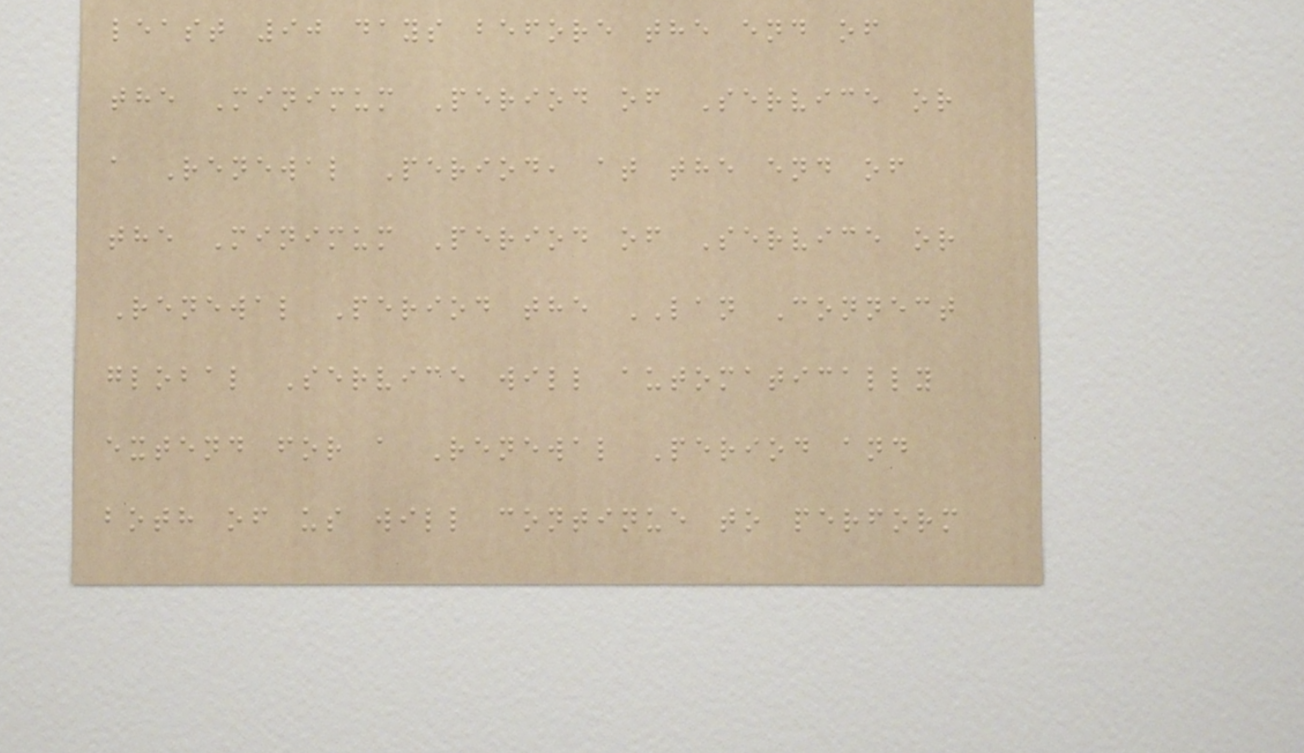least 90 days before the end of
the Minimum Period of Service or
a Renewal Period, at the end of
the Minimum Period of Service or
Renewal Period the LAN Connect
global Service will automatically
extend for a Renewal Period and
both of us will continue to perform
